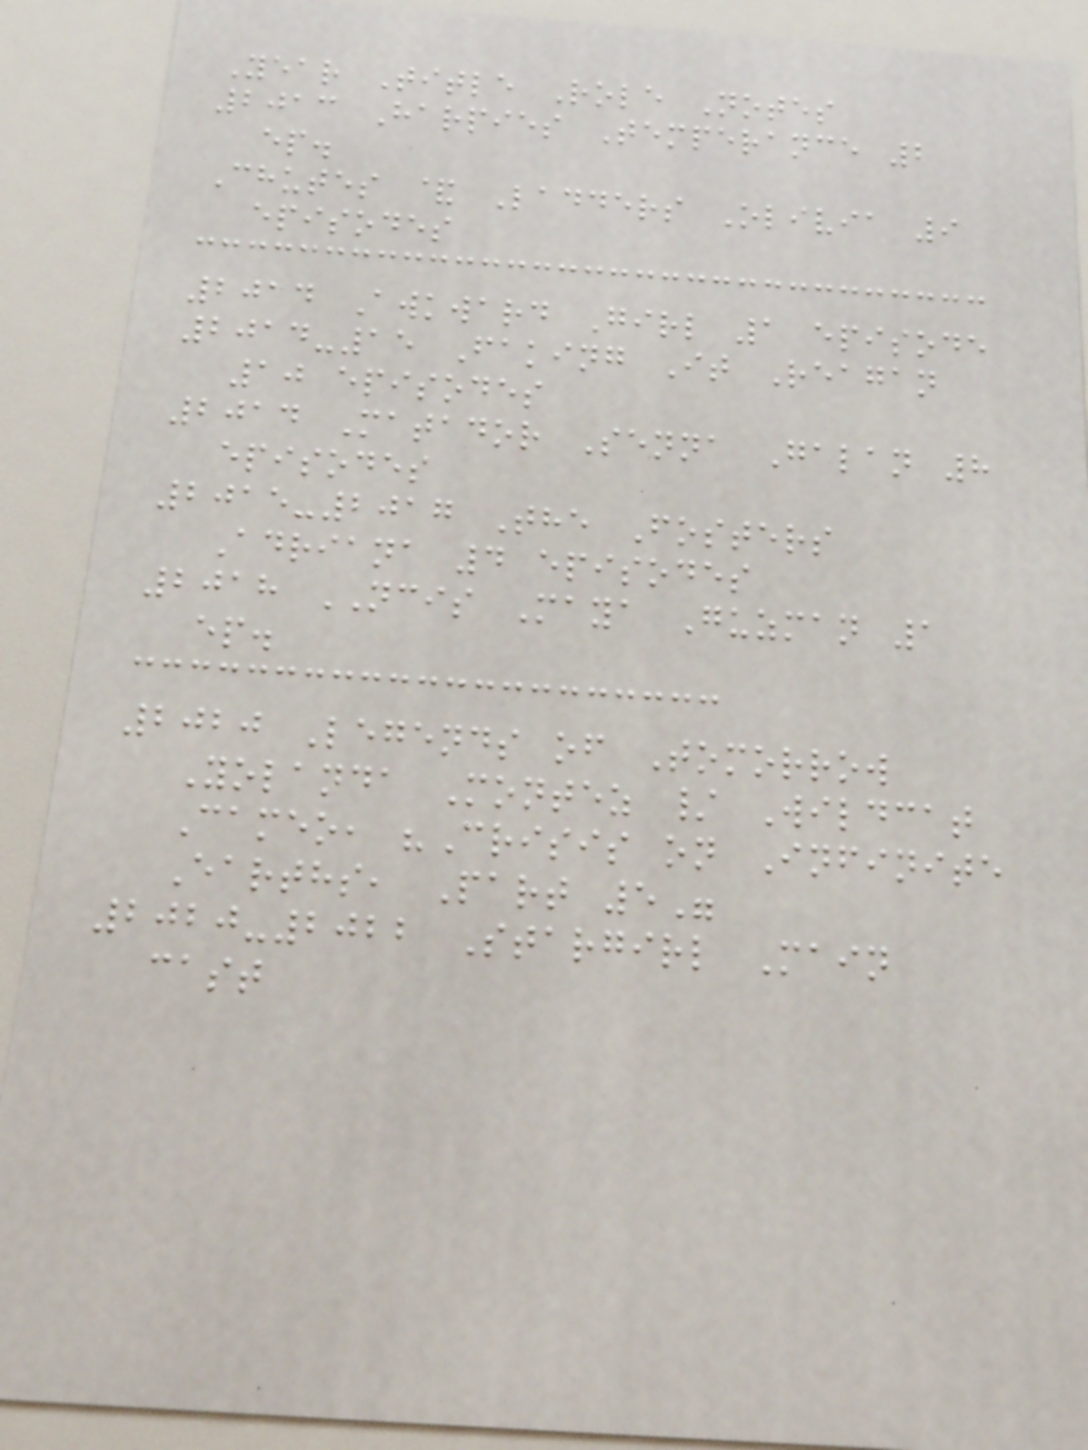Year Title Role Notes
2013 Harpies Temperance 2
ep.
Chutes & Ladders Olivia 9
episodes
2014 Awkward Girl 1 episode
2014-15 Faking It Reagan
10 episodes
2014 Matador Senna Galan 8
episodes
2015-2017 The Fosters
Adriana 4 episodes
2018 NCIS Maya Guzman 1
ep.
2020 Legends of Tomorrow
Yolanda Montez / Wildcat
Cameo, "Crisis on Infinite
Earths, Part 5"
2020-2022 Stargirl Main
cast
